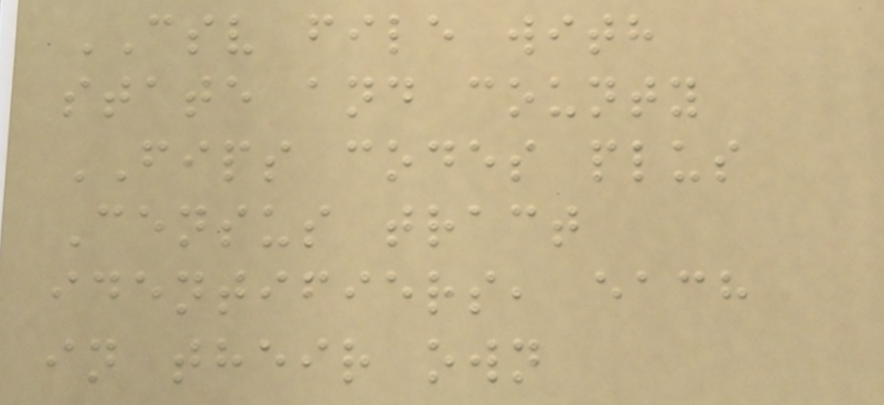CSV file with
state and county
FIPS codes plus
Census tract
identifiers, each
in their own
